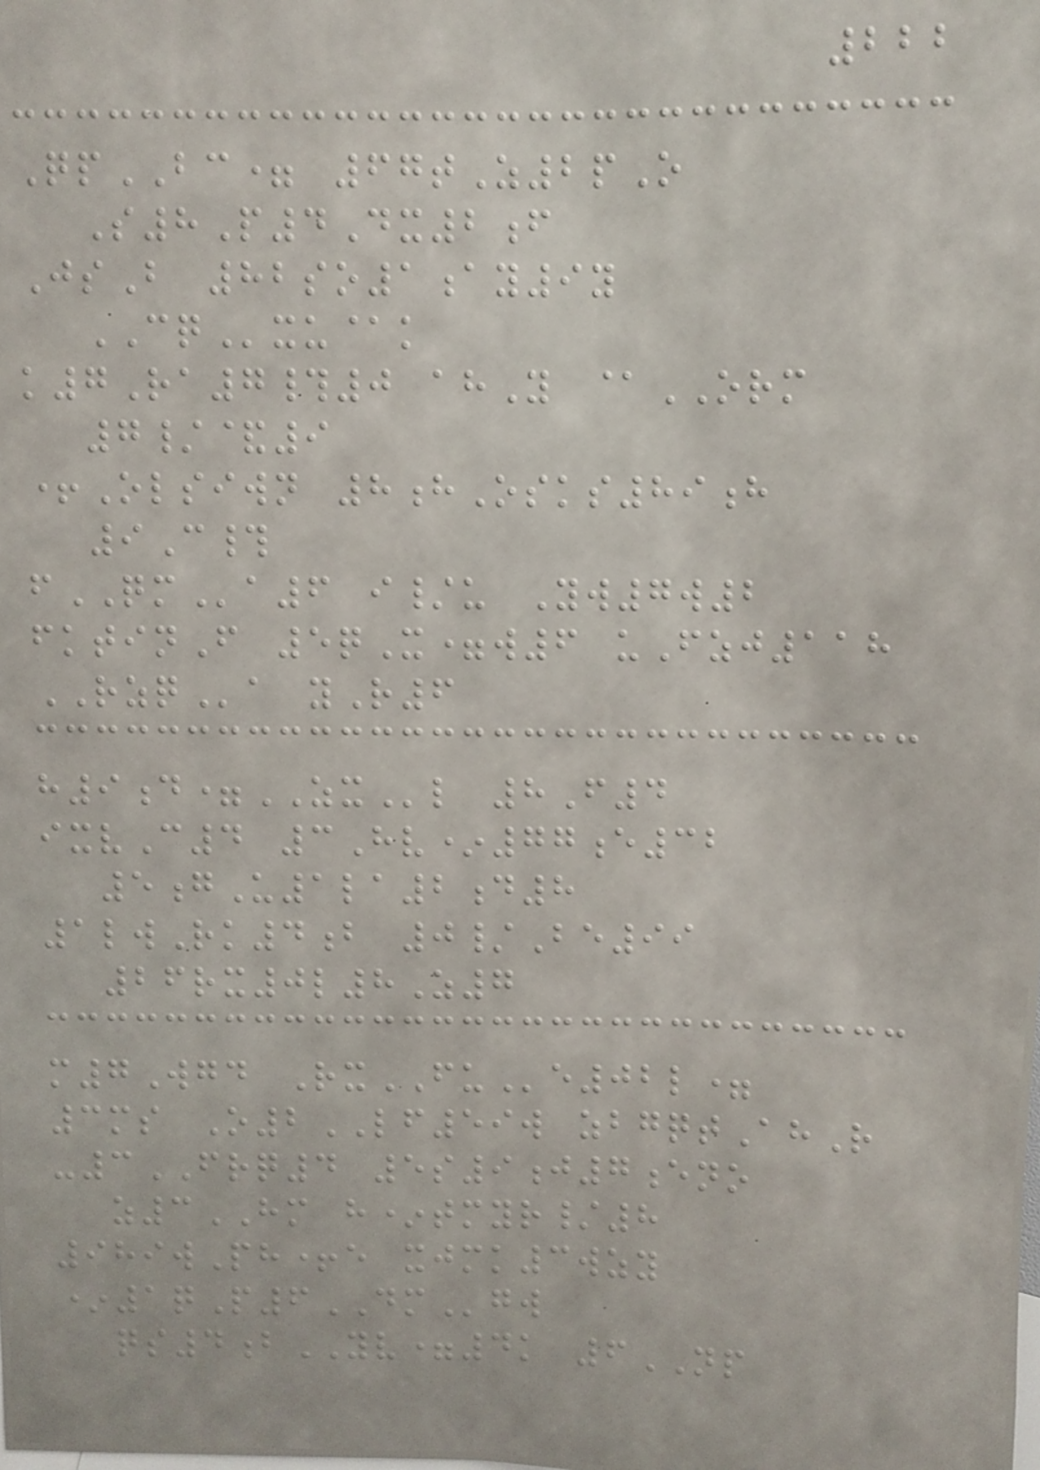222
QpBC= 67tZ2pO
S8P4Dx2f
JsB 82so1ay9y
CQxu@k
k7Ra7#0 ahY @ORM
7/&9
+Olsiwn 8hOsks89h
9C#
fQMa6 i/u Yw7w2
fktinF 5qX=w6 uFzj118
RZQa yR6
h9d=ZXl 8F4
ixvC4 3Hv*77e32
5gU1la2d8
1lwRk4b 0/Be99
26rx0l8Z7
m7Wgd RxFUe02l=
3ms O2LF59w zbgqtAhR
-3FRQ4 5s9j7eno
z3HM h*tmyr/8
989wPh+e xjmk3wzy
*1qP6DMgw
qs4bYV=4k 6NP
